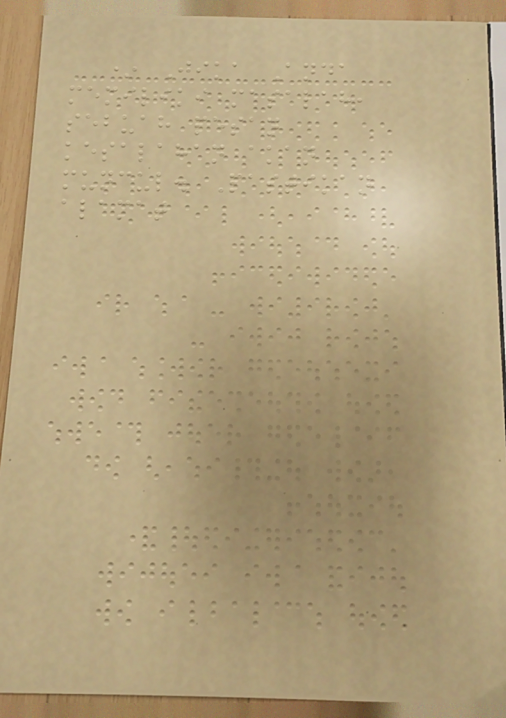* Jika Anda
memiliki masalah,
sebuah pesan
kesalahan akan
muncul. Pastikan
alamat
